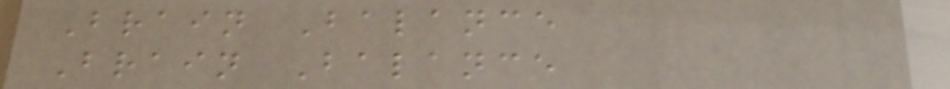Brain Balance
Brain Balance
